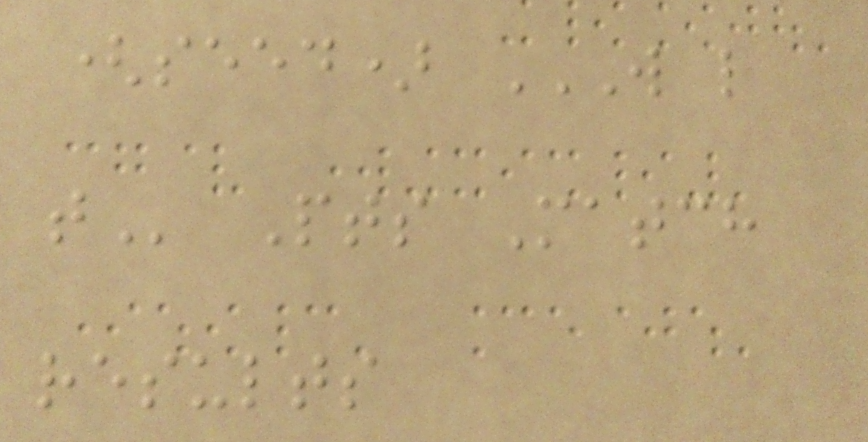(seed) W L
T Pts Match
results
